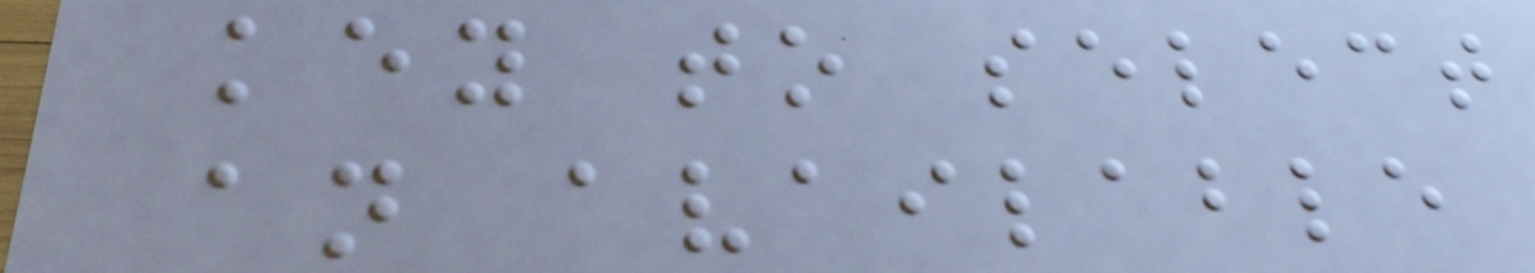key to select
an available
